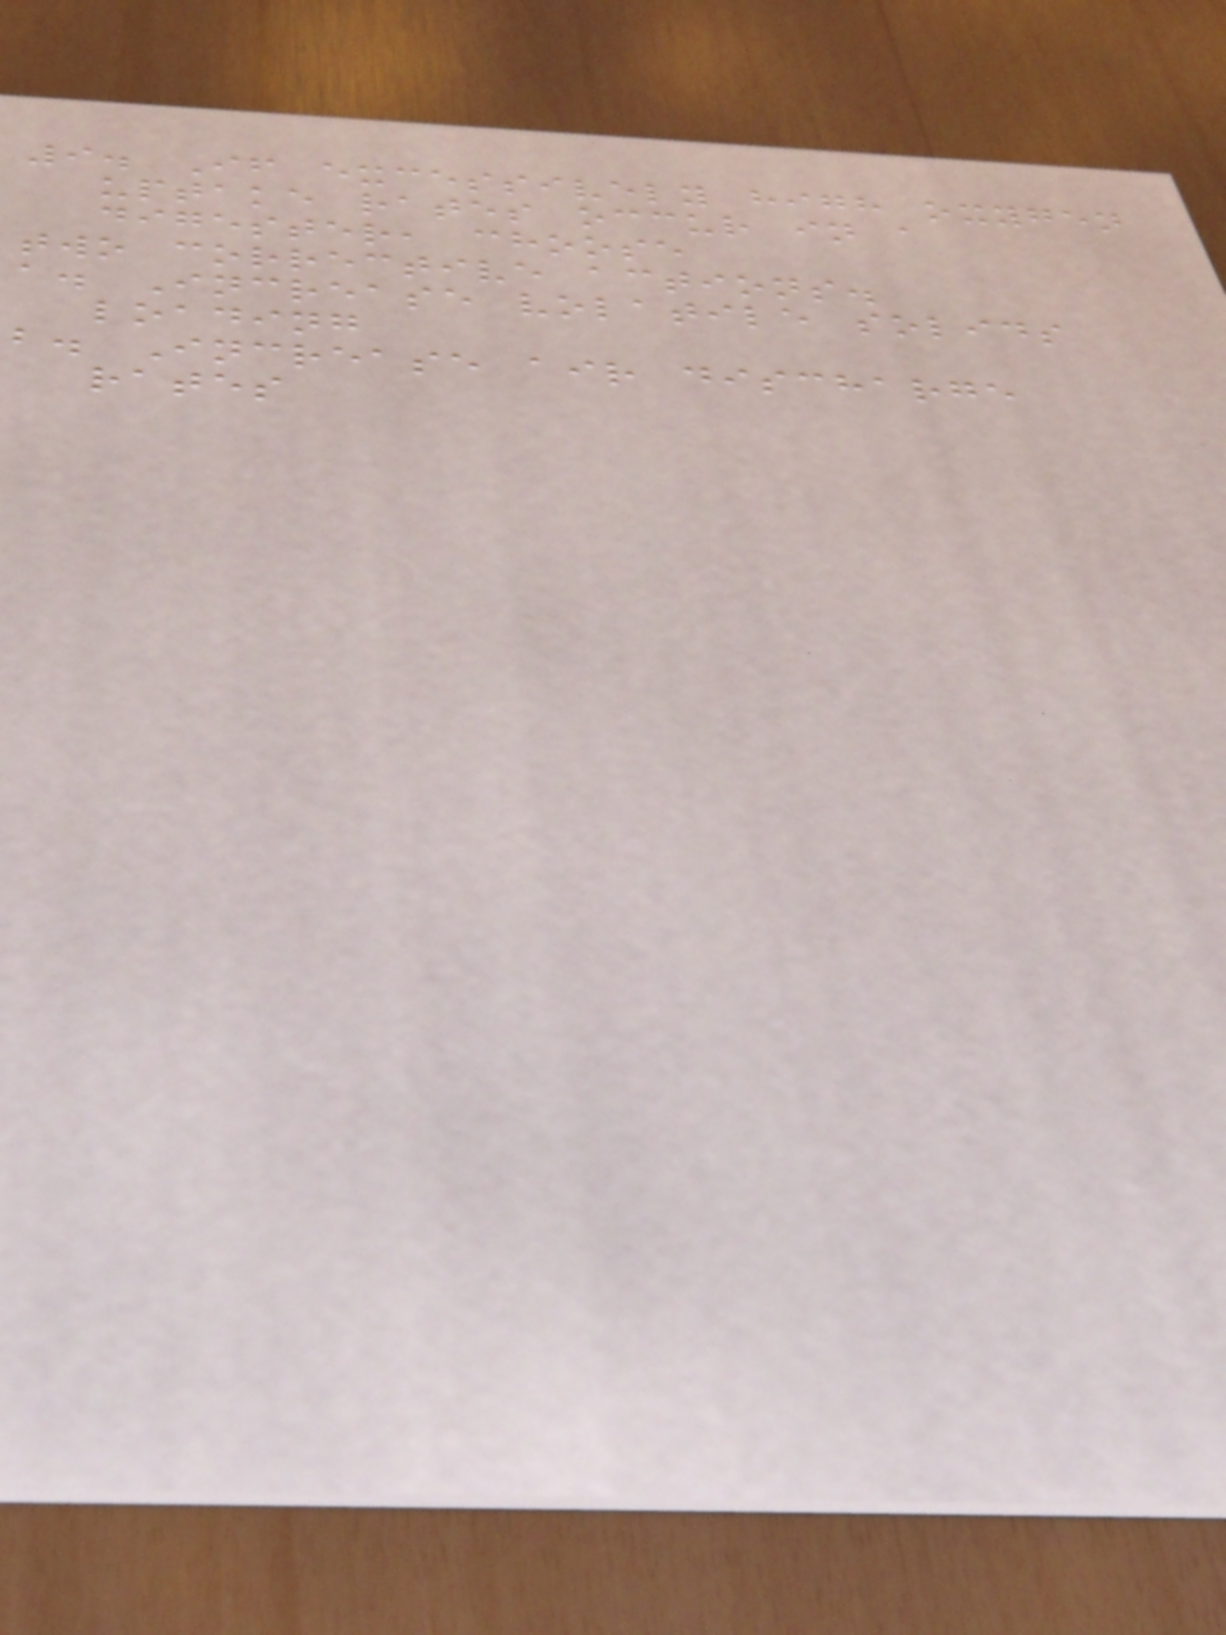9. If excessively high oxygen
uptake rates occur in a
digester, choose
two corrective actions.
a. Increase volatile solids
loading
b. Increase air discharge
rates
